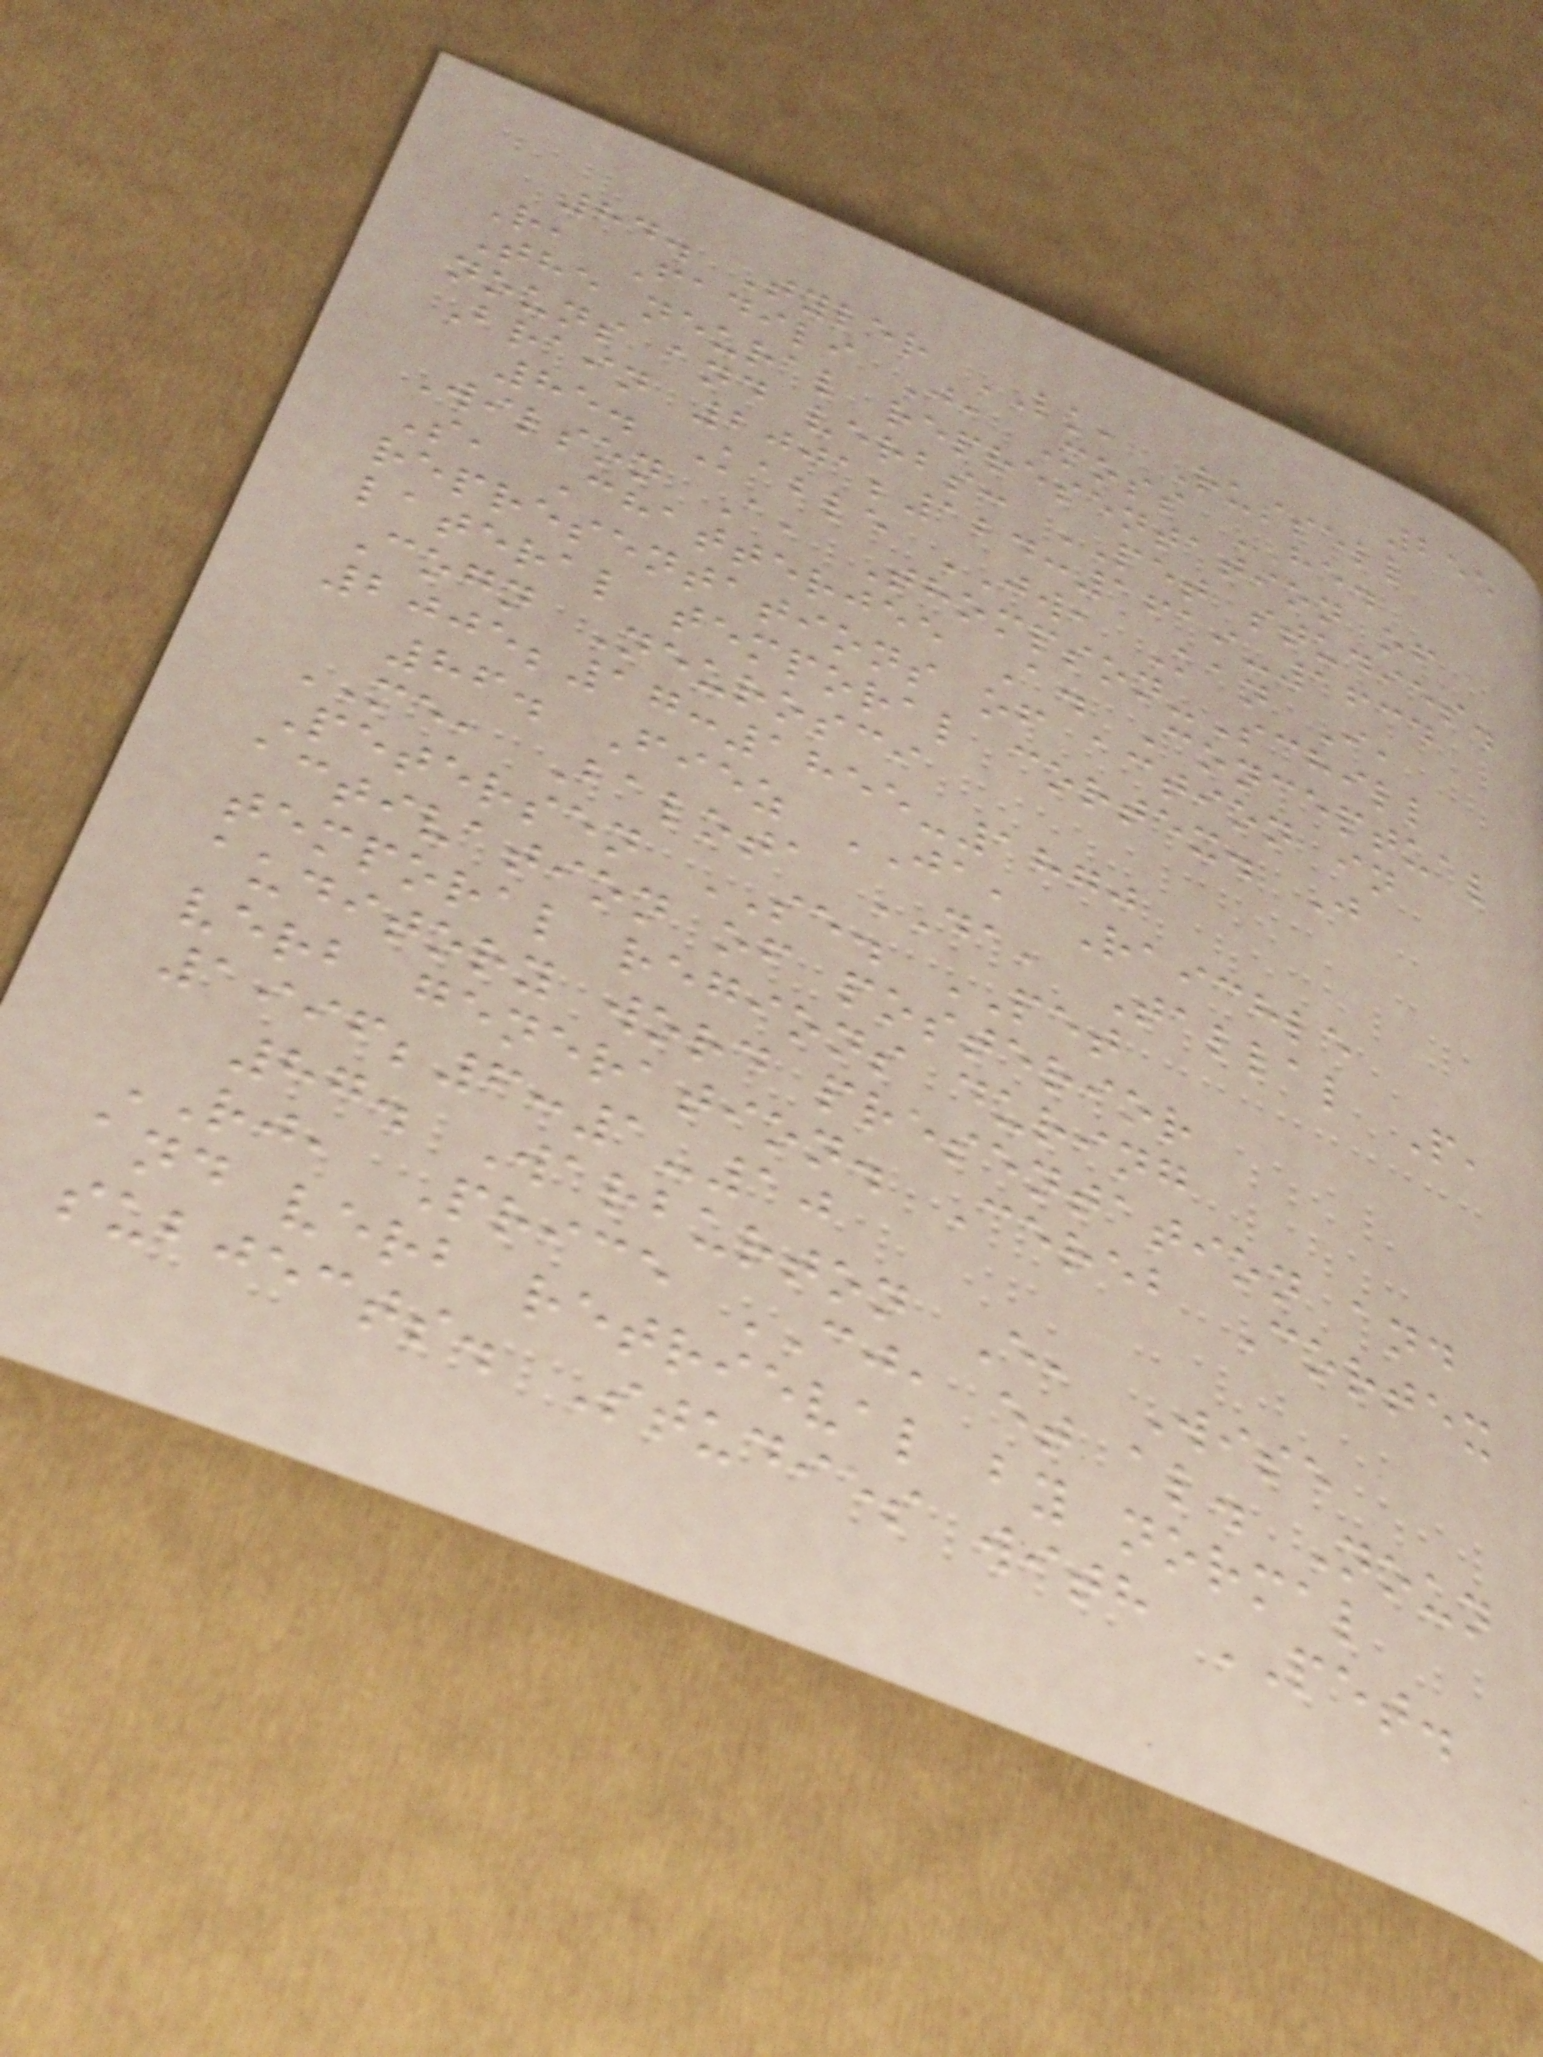255
84. Tyler LK, Russell
R, Fadili J, Moss HE.
The neural representation of
nouns and verbs: PET studies.
Brain 2001;124:1619-1634
85. Kable JW, Kan I,
Wilson A, Thompson-Schill
S, Chatterjee A. Conceptual
representations of action in
lateral temporal cortex. J
Cogn Neurosci
2005;17:1855-1870
86. Fiez JA, Raichle
ME, Balota DA, Tallal P,
Petersen SE. PET
activation of posterior
temporal regions during
auditory word presentation and
verb generation. Cereb Cortex
1996;6:1-10
87. Warburton E, Wise
RJ, Price CJ, et al. Noun
and verb retrieval by normal
subjects. Studies with PET.
